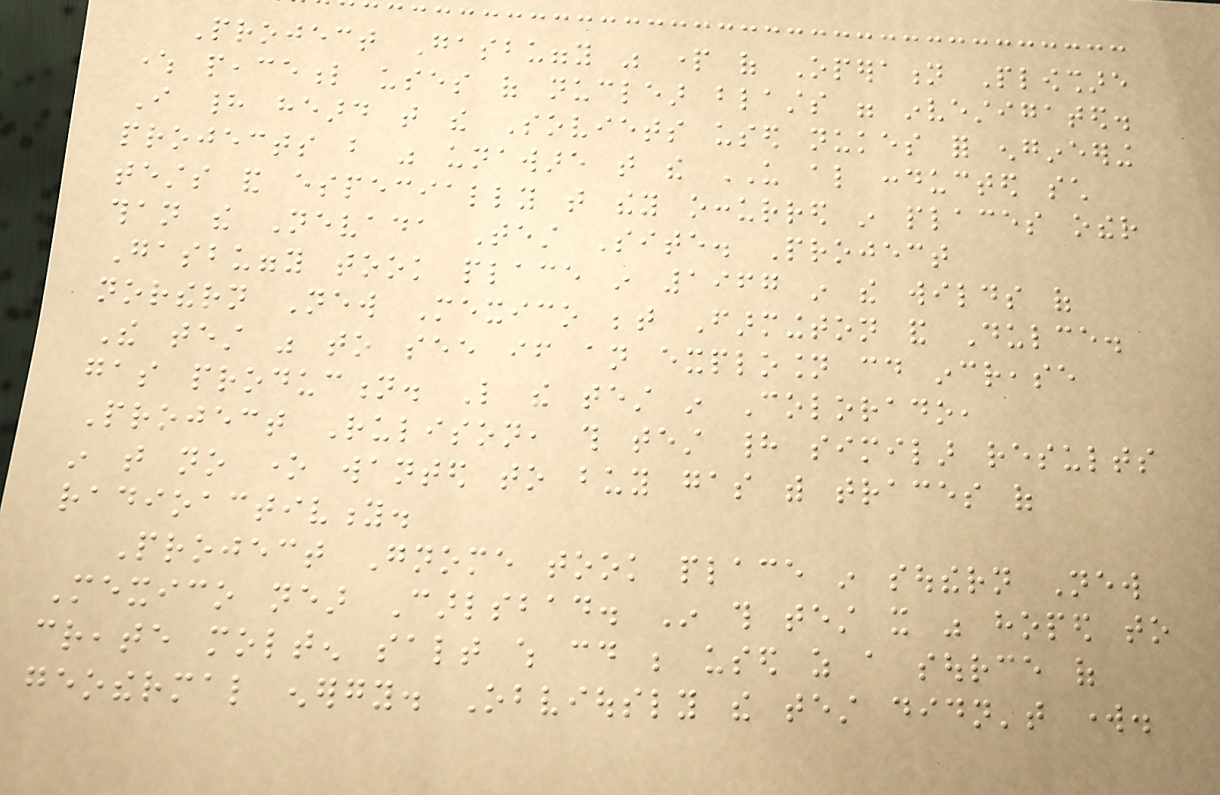Project Gasbuggy was part of Operation Plowshare
where peaceful uses of nuclear blasts were investigated.
I had heard that the Soviets used nukes for engineering
projects but was unaware that the US also conducted such
tests and especially that they occurred in places other
than the Nevada Test Site. Project
Gasbuggy took place in 1967 in the wilds of
northern New Mexico between Farmington and Dulce.
The test was to see if an explosion could increase
gas production. Like the test in Colorado,
Project Rulison, this test had similar results
in that no one wanted to buy gas with traces of
radioactivity.
Project Gnome took place in southern New
Mexico near Carlsbad. In this test it was hoped to
create molten salt which could be used as a source of
geothermal energy. Obviously the test didn't work.
